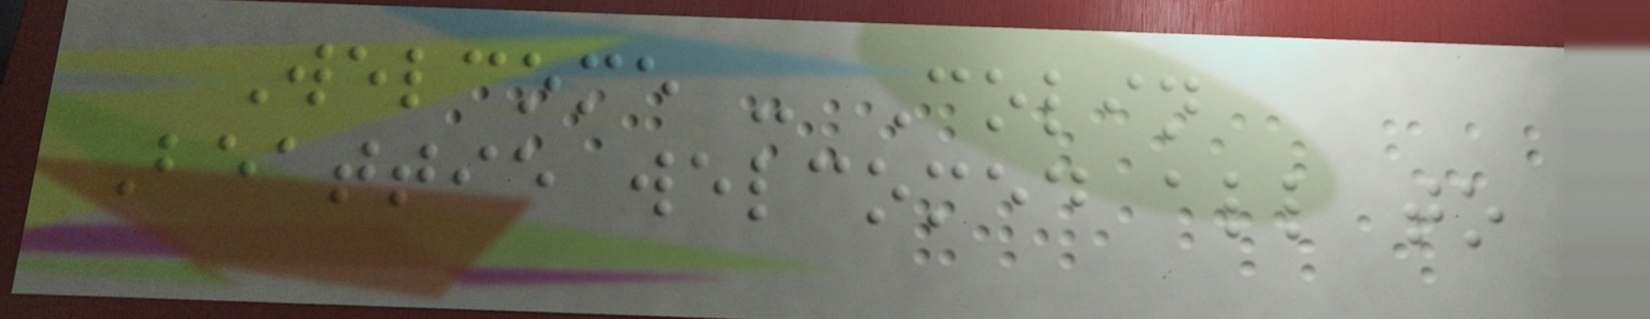Welcome - Colin
Beattie welcomed all to
